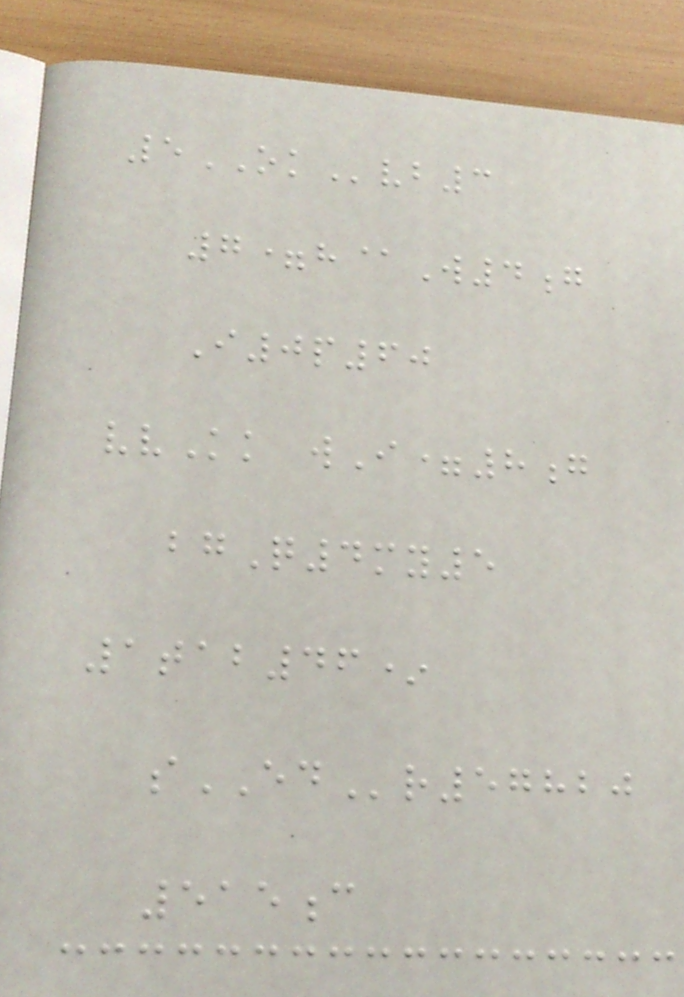5OKvb3
7=h@W4g
I0p60
vvKk wI=8g
bgQ4my5
1tab46*
sEDr57820
515c
